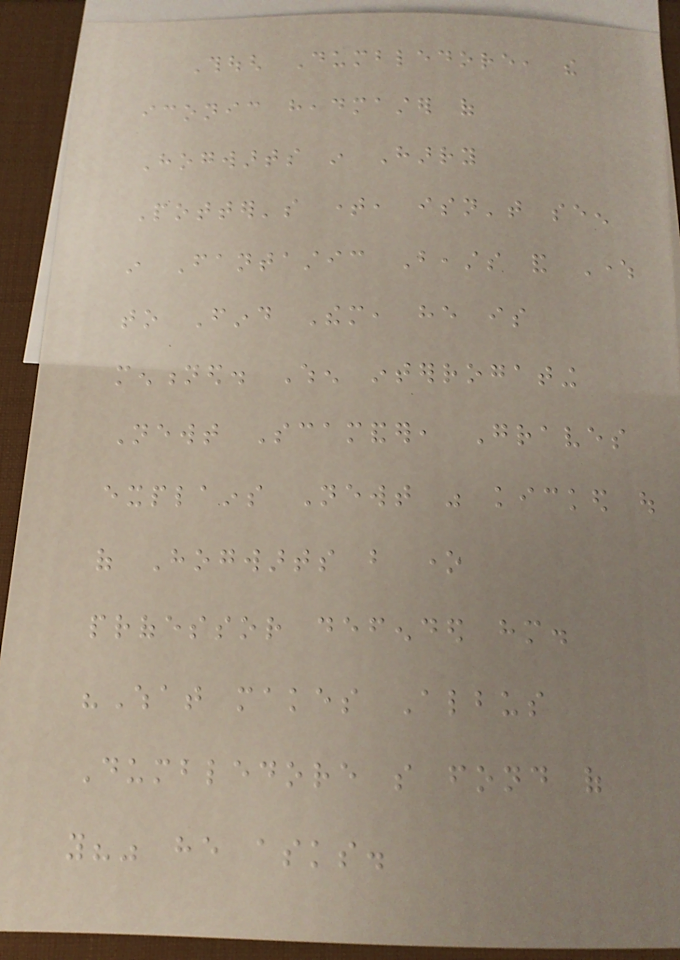Though Dumbledore, the
iconic headmaster of
Hogwarts in Harry
Potter's time, isn't seen
in Fantastic Beasts and Where
to Find Them, he is
mentioned. When interrogating
Newt Scamander, Graves
explains Newt was kicked out
of Hogwarts but one
professor defended him.
"What makes Albus
Dumbledore so fond of
you?" he asks.
